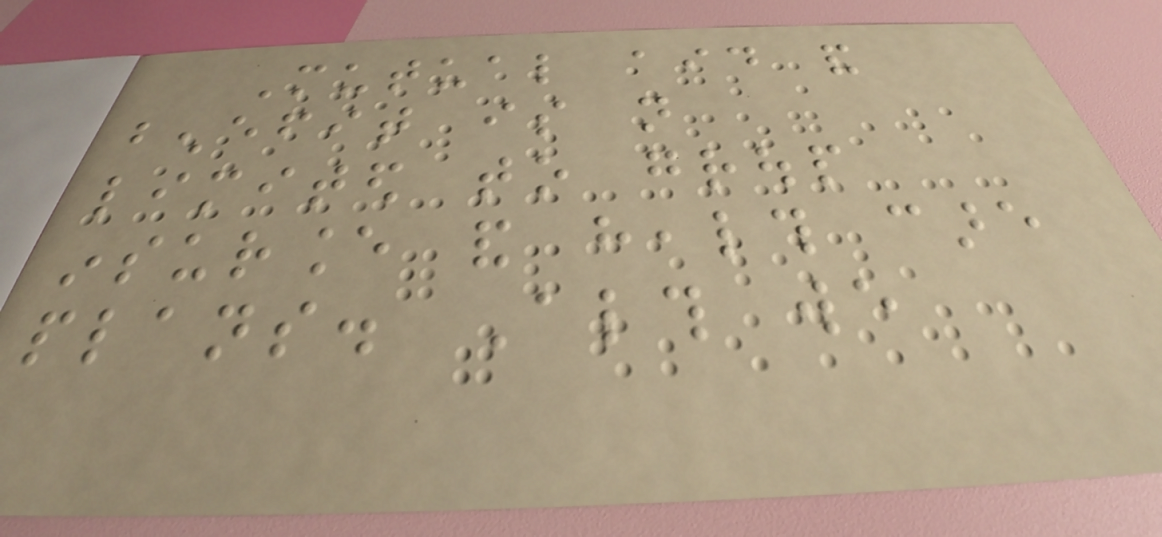Mutual aid and
benefit is not
limited to group
insurance and health care
plans. Although we
